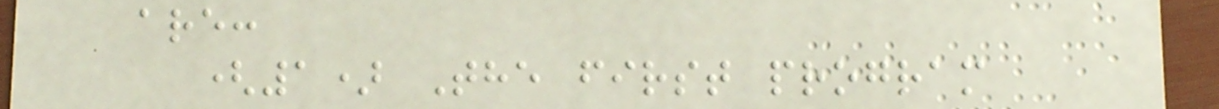are:
(1) The first program
